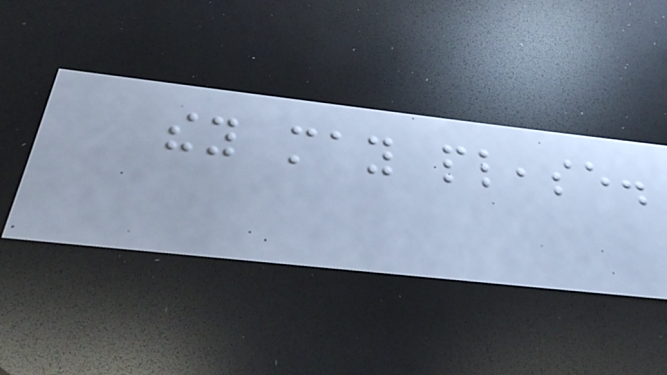they may please.
